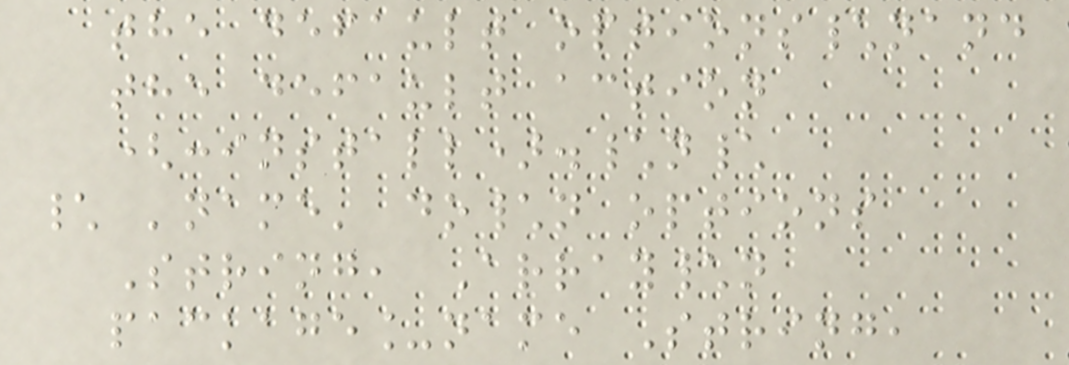the default options\nand
the default action
(:install).\n\
\ 'name' do\n options
String, Array\n
package_name String,
